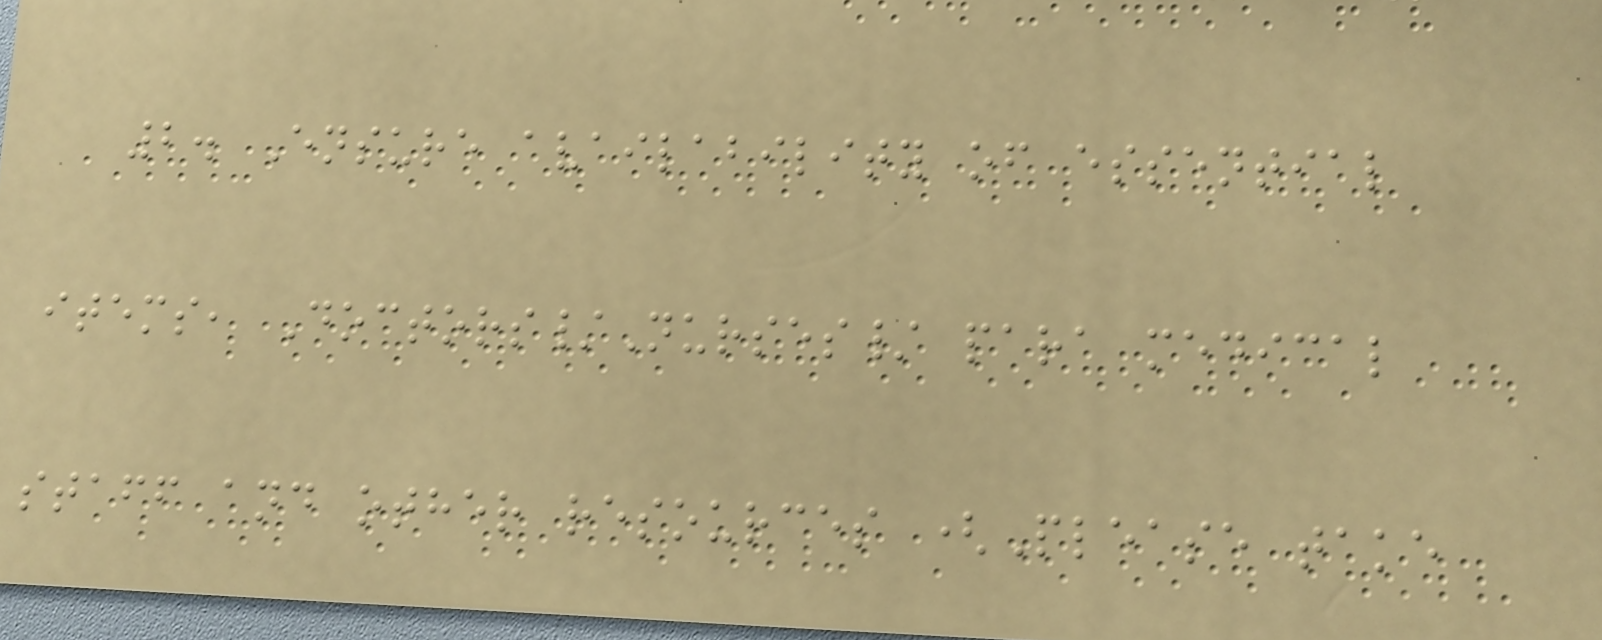2. Ensure availability of essential
items, Doctors/Nurses/ para medical
staff and other resources (Please take
